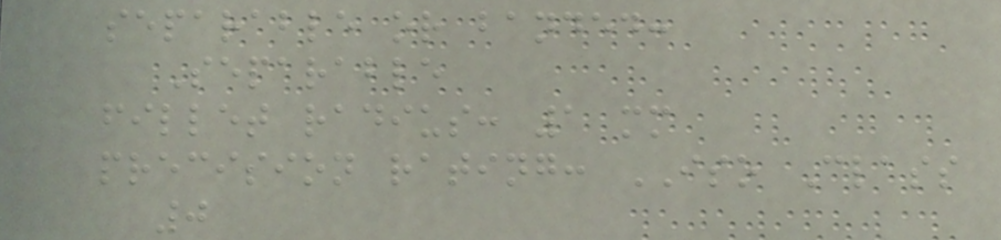separable or banded:
Separable
fillet radius: 1 mm
precision rating: ISO Class
0
